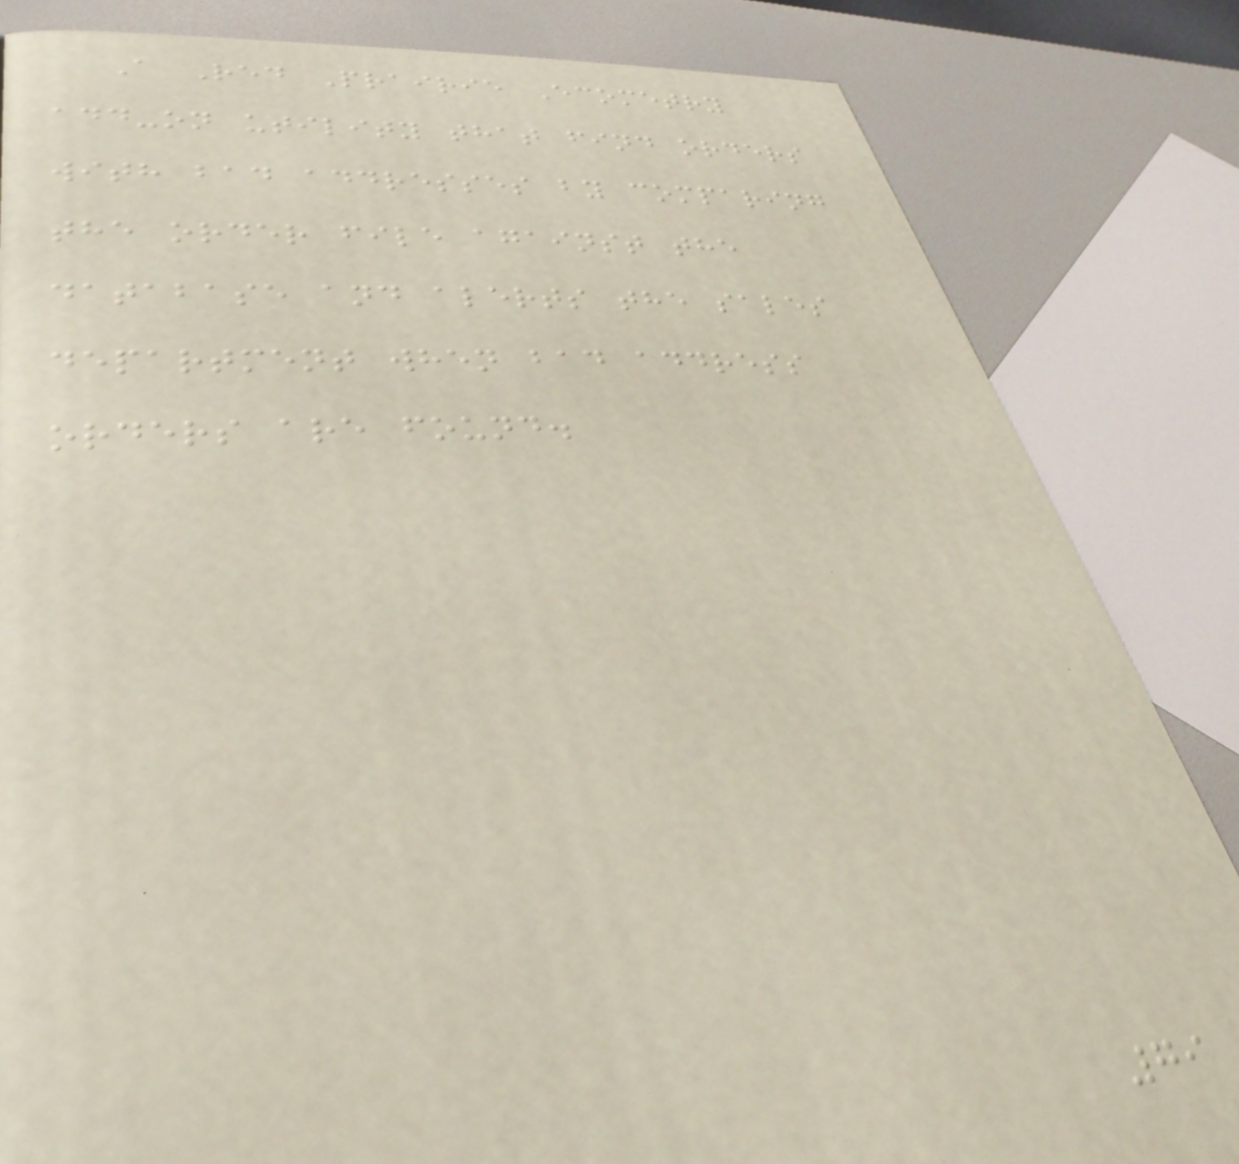A Red Prairie Ecometry
add-on utility that find orders
with bad addresses by comparing
the order file against the
database and alerts the sales
department when bad address
orders are found.
79
